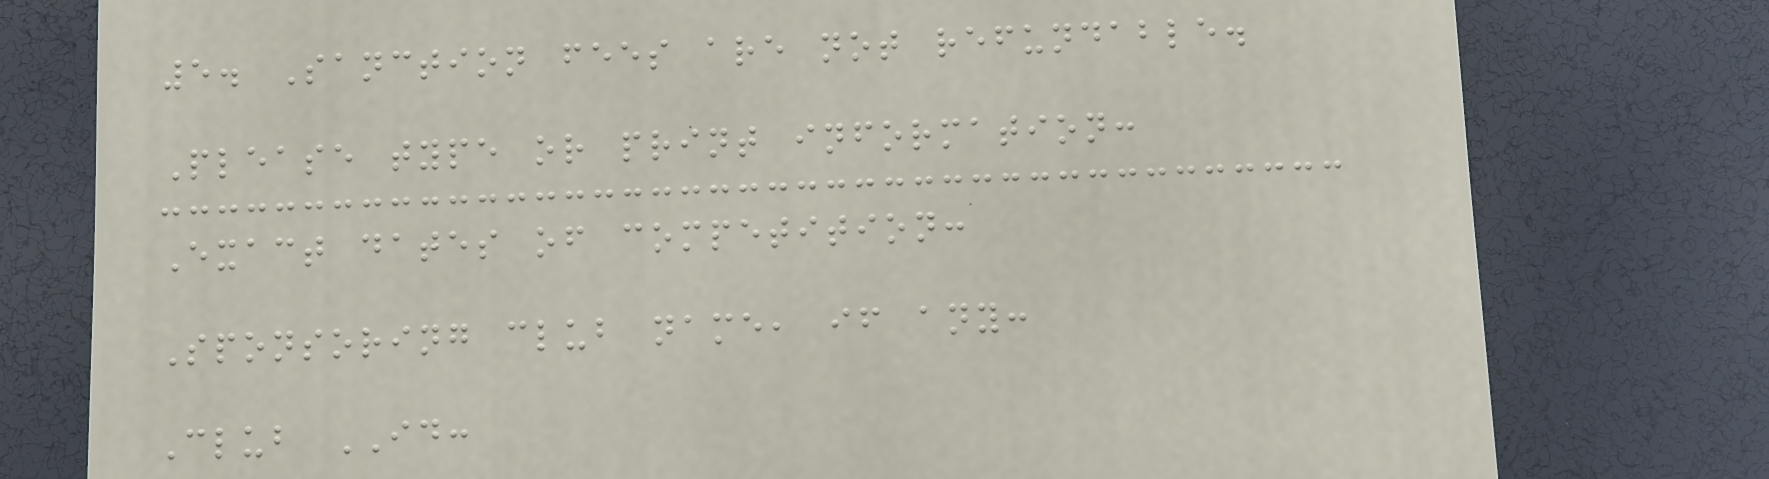5. Sanction fees are not refundable.
Please type or print information:
Exact dates of competition:
Sponsoring club name, if any:
Club ID:
